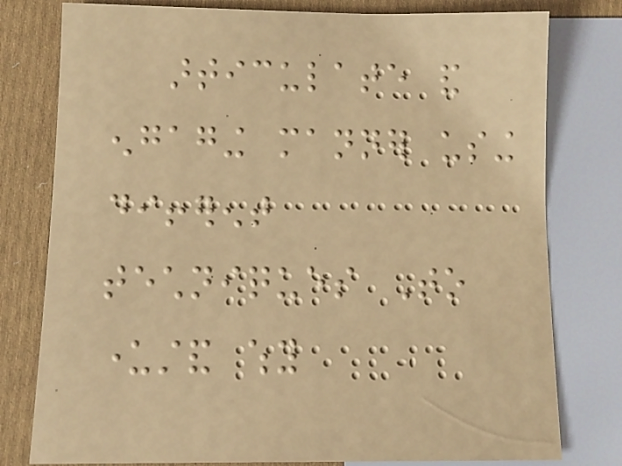articulate and
engaging manner using
different
techniques To
understand why
